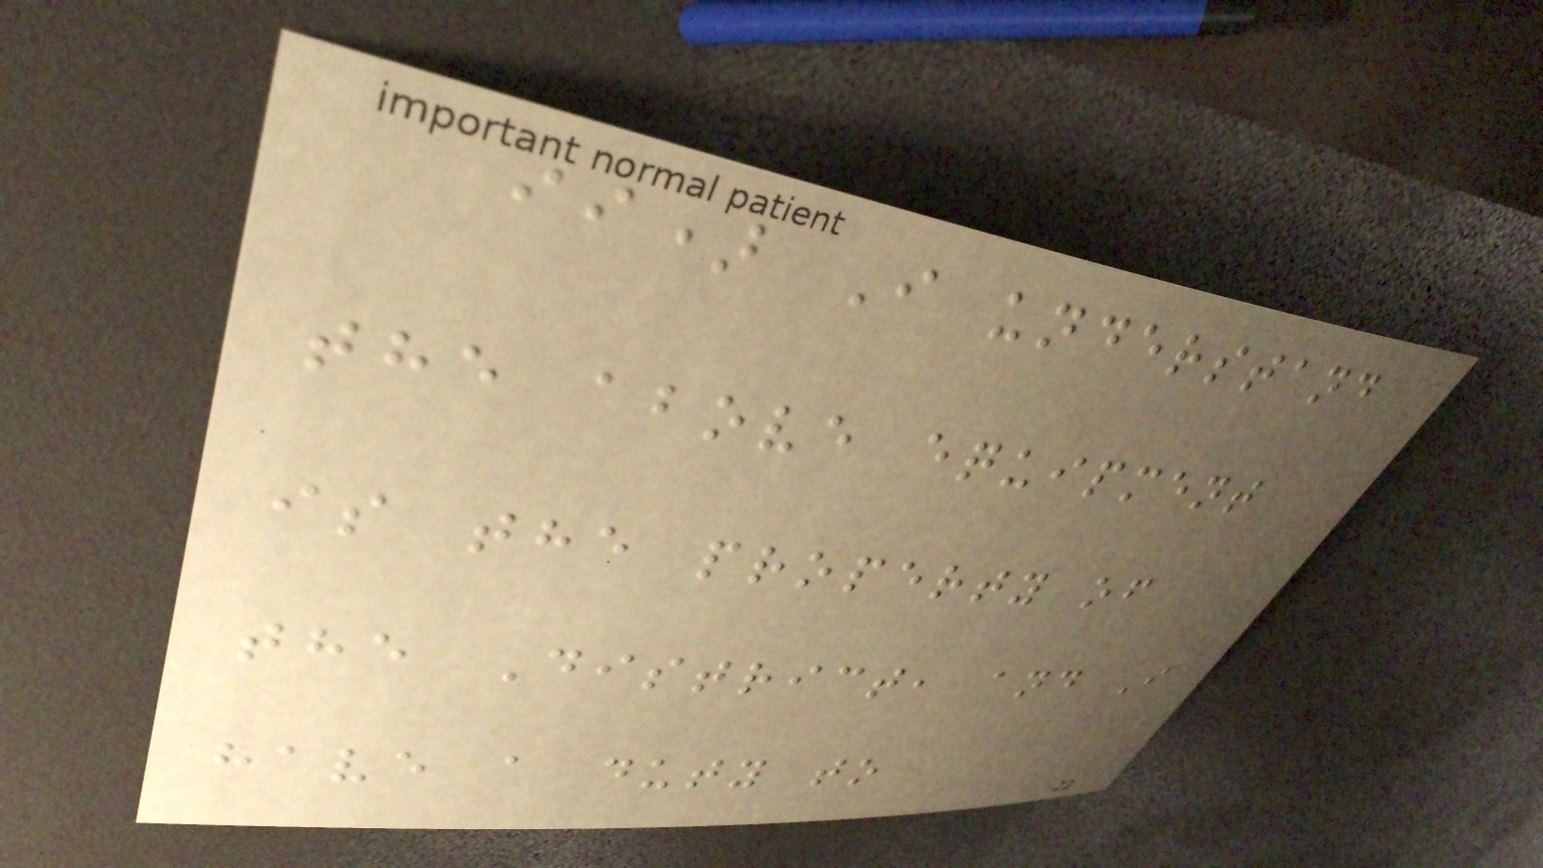ii) I understand
the above equipment
is the property of
the District, and I
have a duty to
